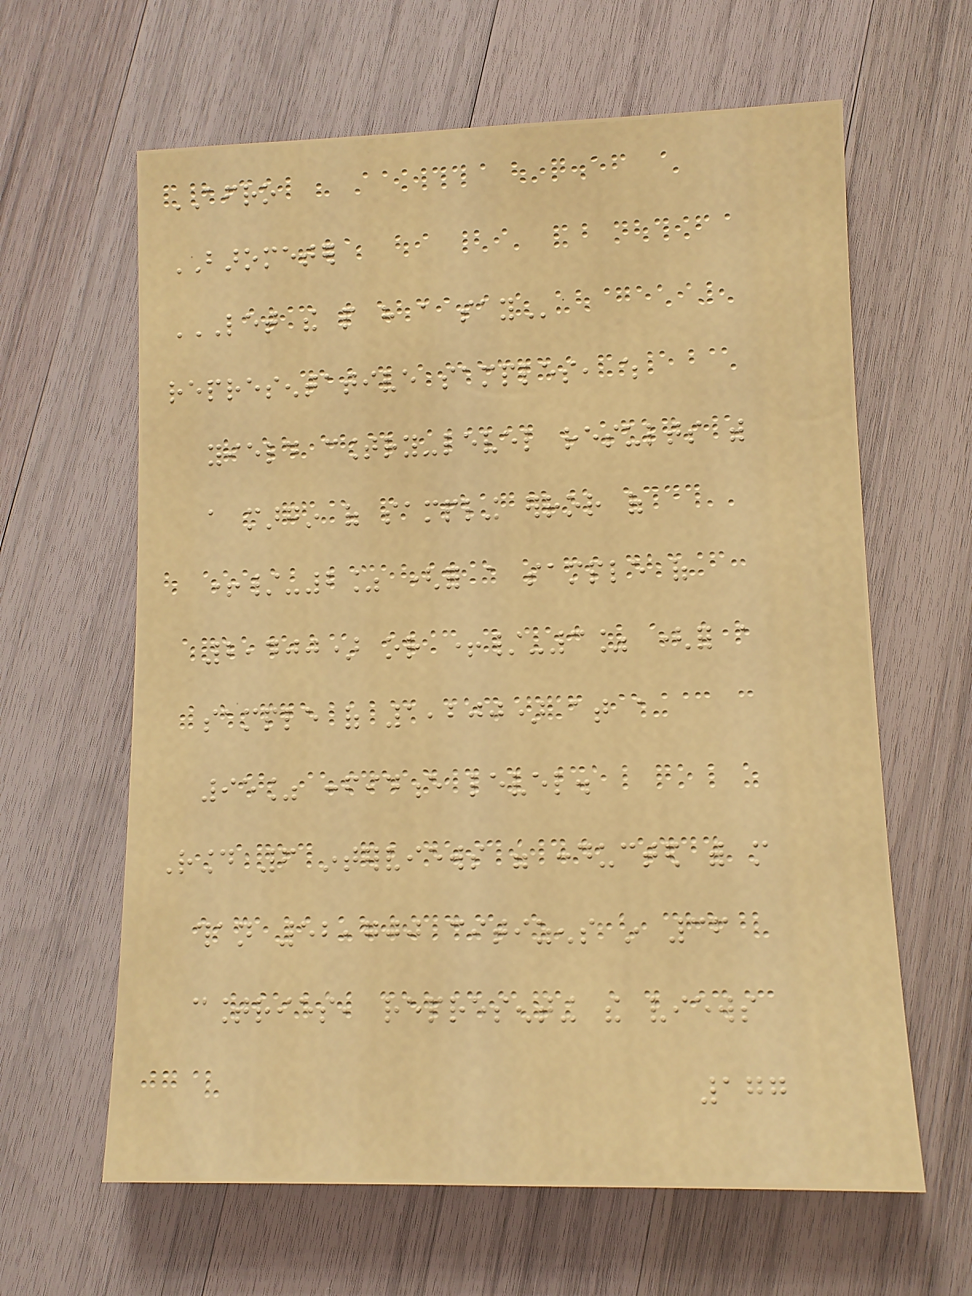AFRO
BAROMETER
LET THE PEOPLE HAVE A SAY
representative samples, which
yield country-level results with
a margin of sampling error of
+/-2% (for a sample of
2,400) or +/-3% (for a
sample of 1,200) at a
95% confidence level.
Round 6 interviews were conducted with more
than 52,700 citizens in 36
countries, representing the views
177
